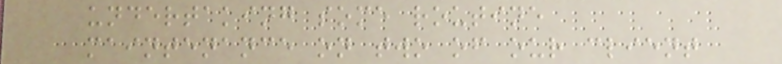undertaking some routine
maintenance on two of our client
